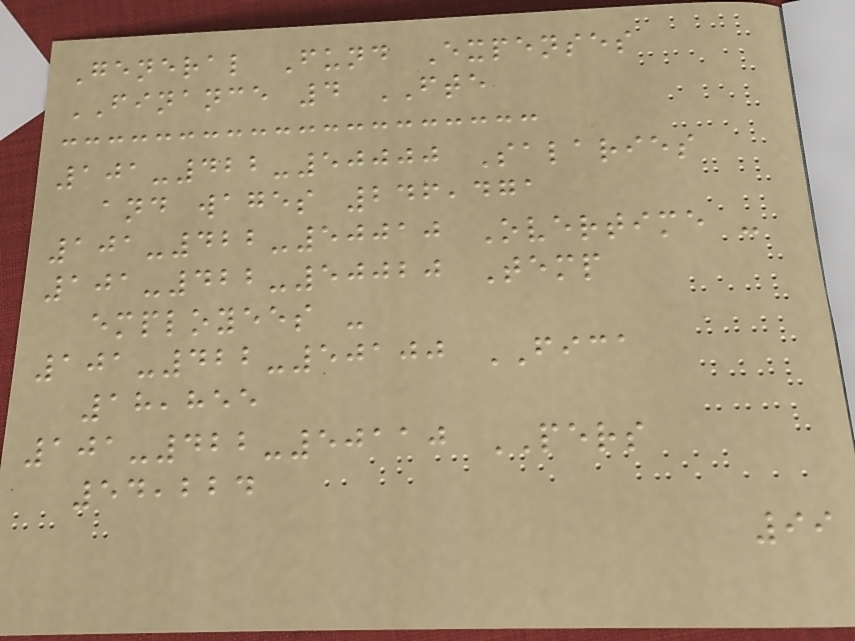General Fund Expenses
FINANCE 4 FTE
101-422-50000 Salaries
and wages 246,471
101-422-50010 Overtime -
101-422-50020 Temp
employees -
101-422-50100 FICA
18,855
101-422-50110 PERS
54,224
99
